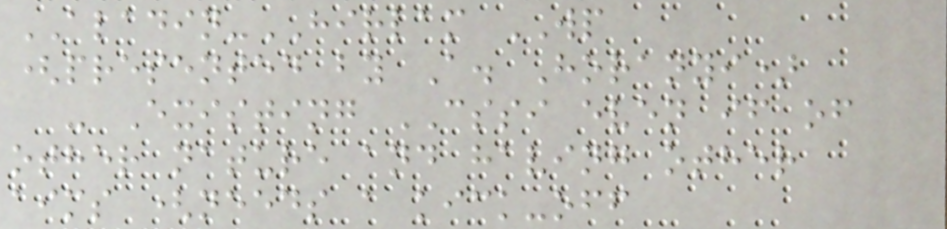ALADIN-HIRLAM WP
(presented by A. Horanyi)
- Existing CSSI even if of
other nature and having other
aims (needs a kick-off
